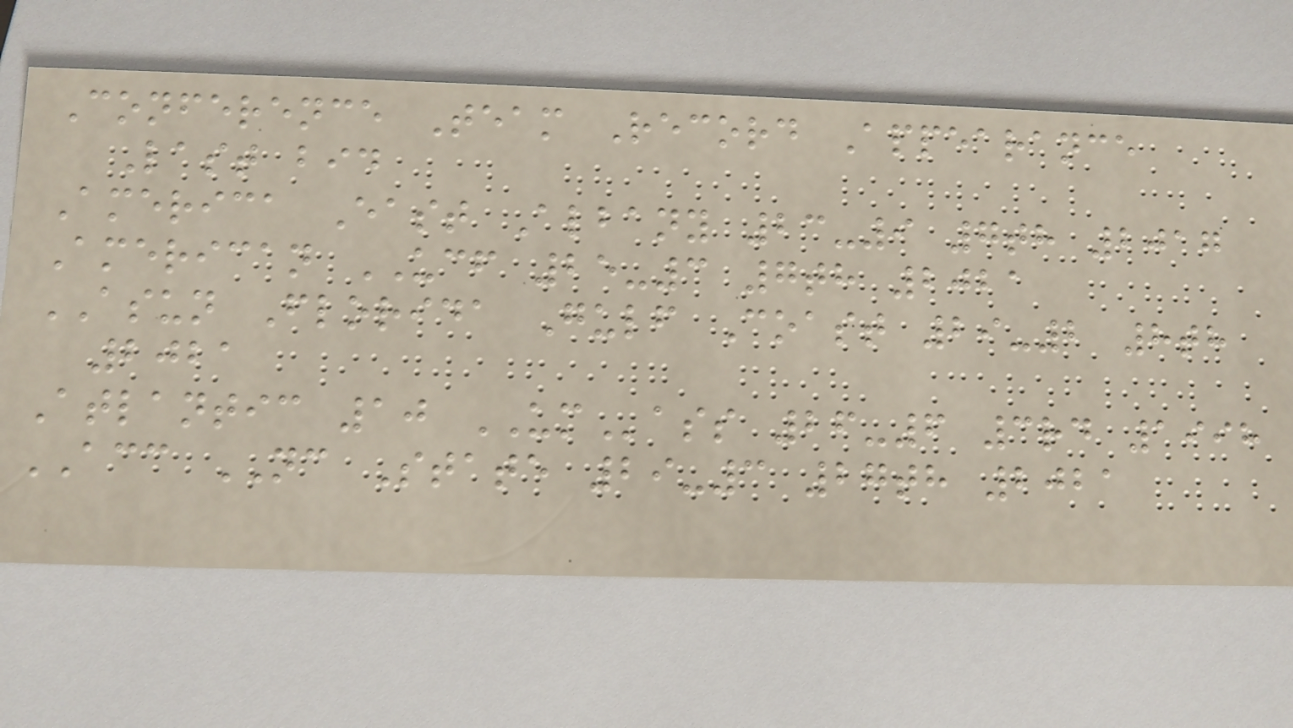Conference Team Record Appearance
Last bid
America East Albany 23-9 7th 2017
American UCF 25-3 7th 2021
ASUN Florida Gulf Coast 29-2 8th
2021
Atlantic 10 UMass 26-6 3rd 1998
ACC NC State 29-3 27th 2021
